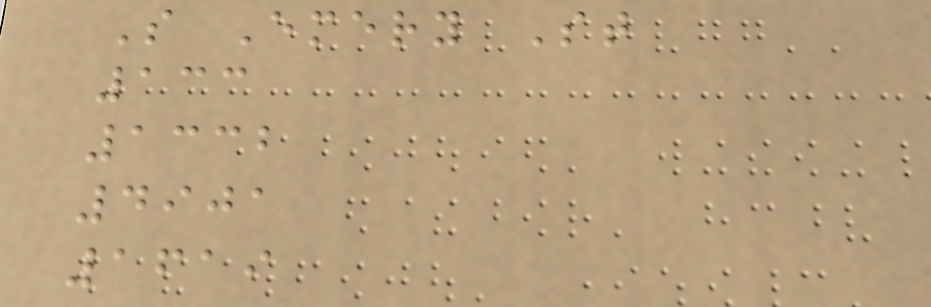S Emery St
133
1332
4901
1619
